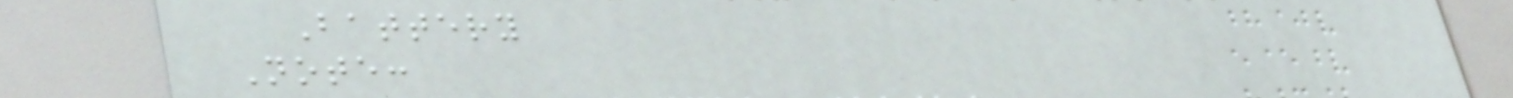Battery
Note:
